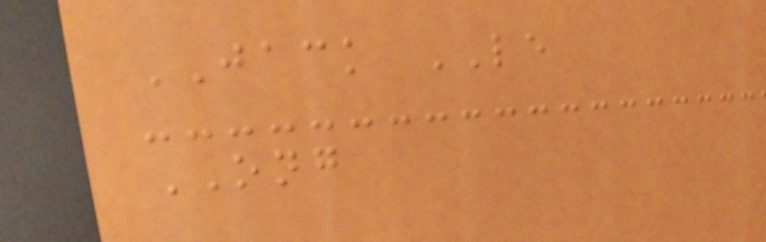JACK LE
ONG
